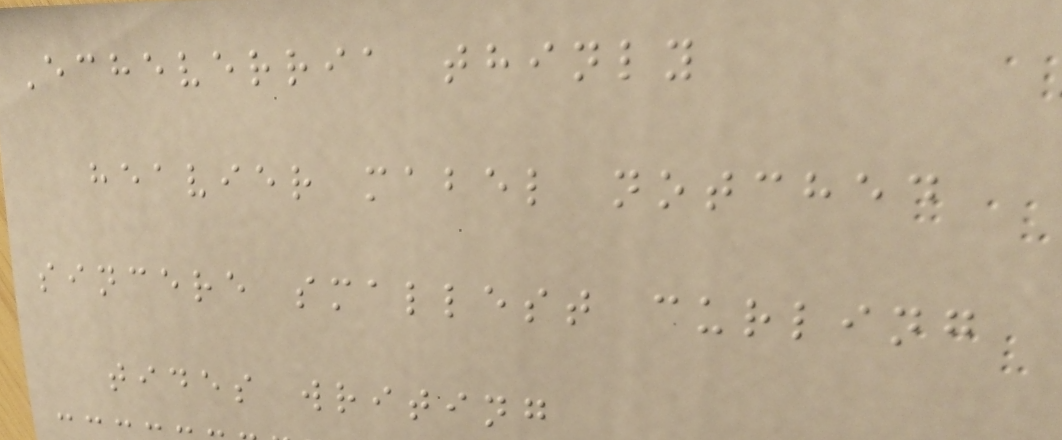Echeverria thinly
heavier mabel notched
sincere smallest curling
tides writing
